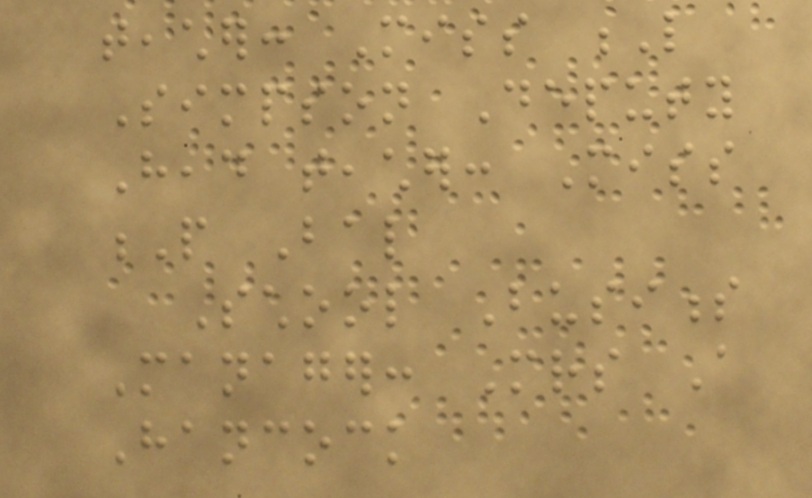teacher: Miss L
Simpson Deputy
Head teacher: Miss
P Bal
School Business
Manager: Mrs A
Hancock
